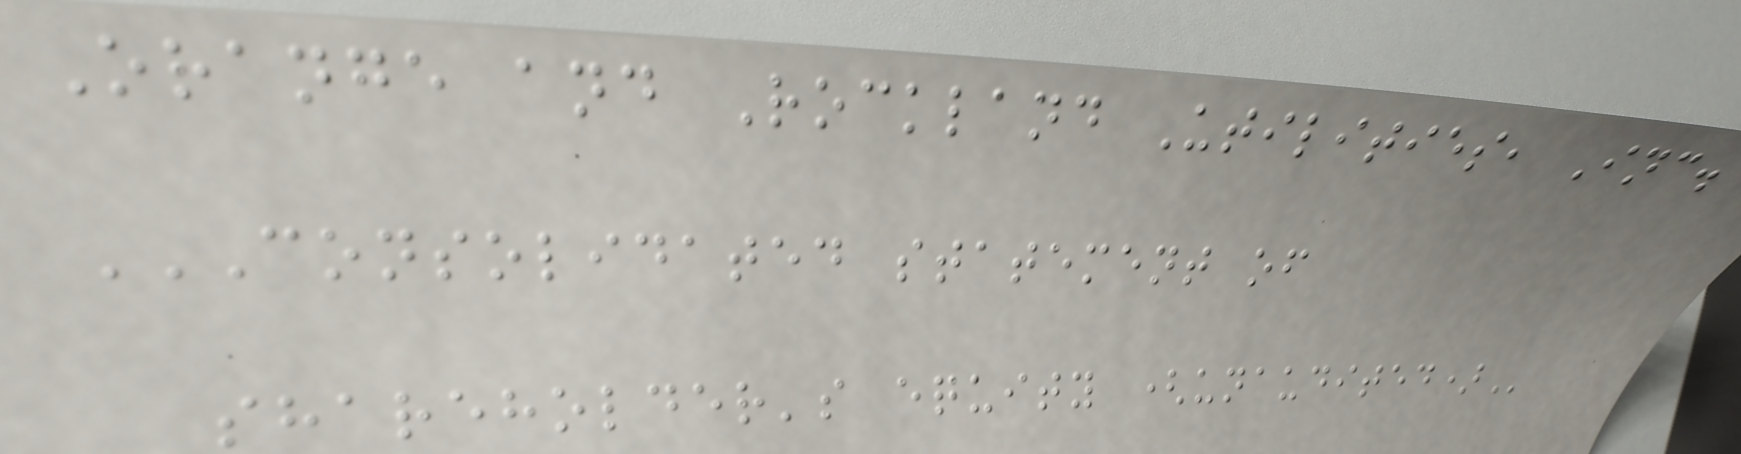Orange and Rockland Utilities, Inc.
CONSOLIDATED STATEMENT OF
SHAREHOLDER'S EQUITY (UNAUDITED)
